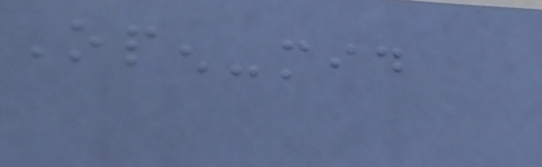Open-mid
